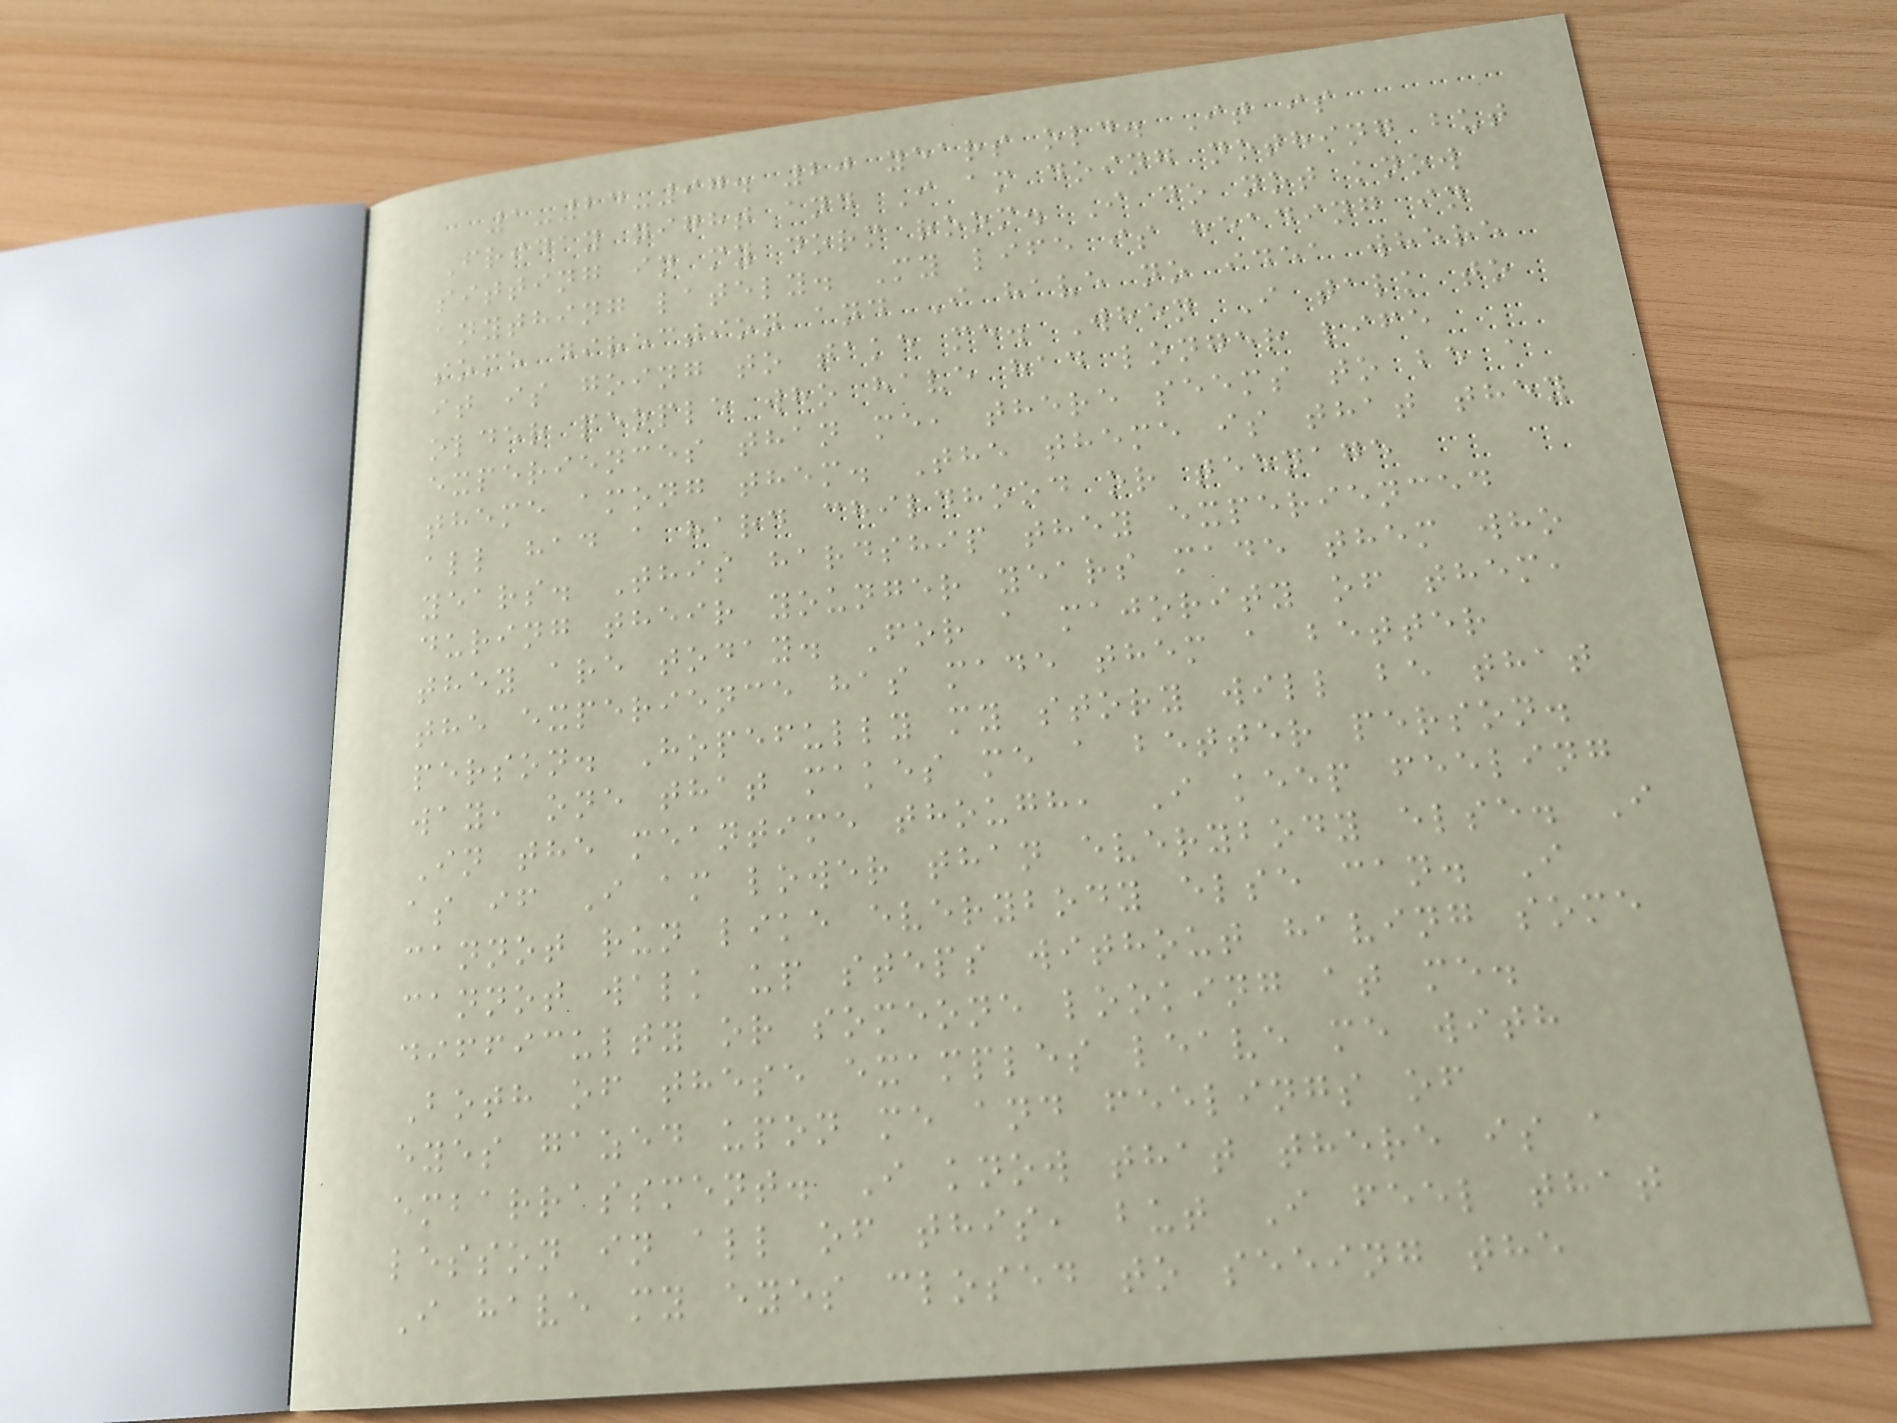1-24-97. 20 years old. It is
Friday night and I am doing nothing but
sitting in my dorm room. I do not know
anything lately. My life is heading in
some direction and I have no idea where
it is going to take me. When I talk to
older people who have had longer life
experiences than me, there seems to be a
theme among them. The theme is that they
all had a hard childhood or teenage
years. This hardship they experienced
during their younger years made them who
they are today. For a majority of them,
the experience has made them a better
person. Hopefully my story will be that
way, one that makes me a better person.
In the meantime though, I keep feeling
as if I am lower than everybody else. I
cannot run like everybody else can. I
cannot walk up steps without having some
difficulty or someone looking at me.
Both of these examples leave me with
eyes gazed upon me and feelings of
embarrassment. I know that there is a
lesson in all of this, but I feel that
I have my eyes closed to seeing the
